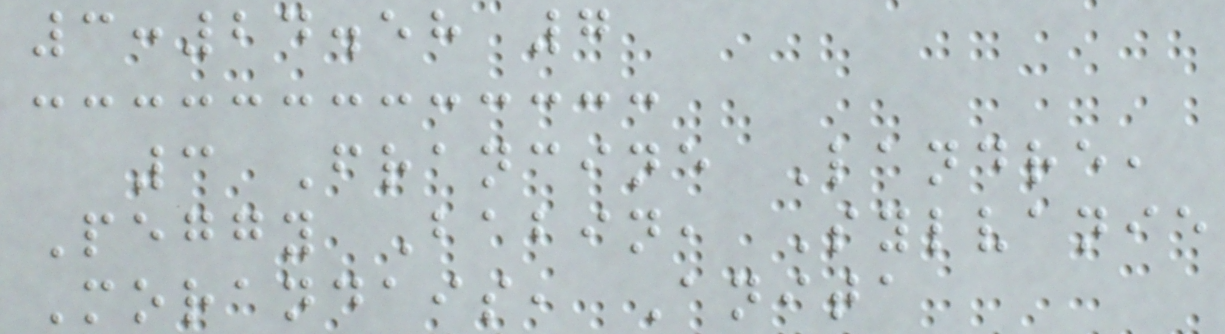3:24.58 7
3 Francine Landre,
Peggy Babin, Sylvanie
Morandais, Anita
